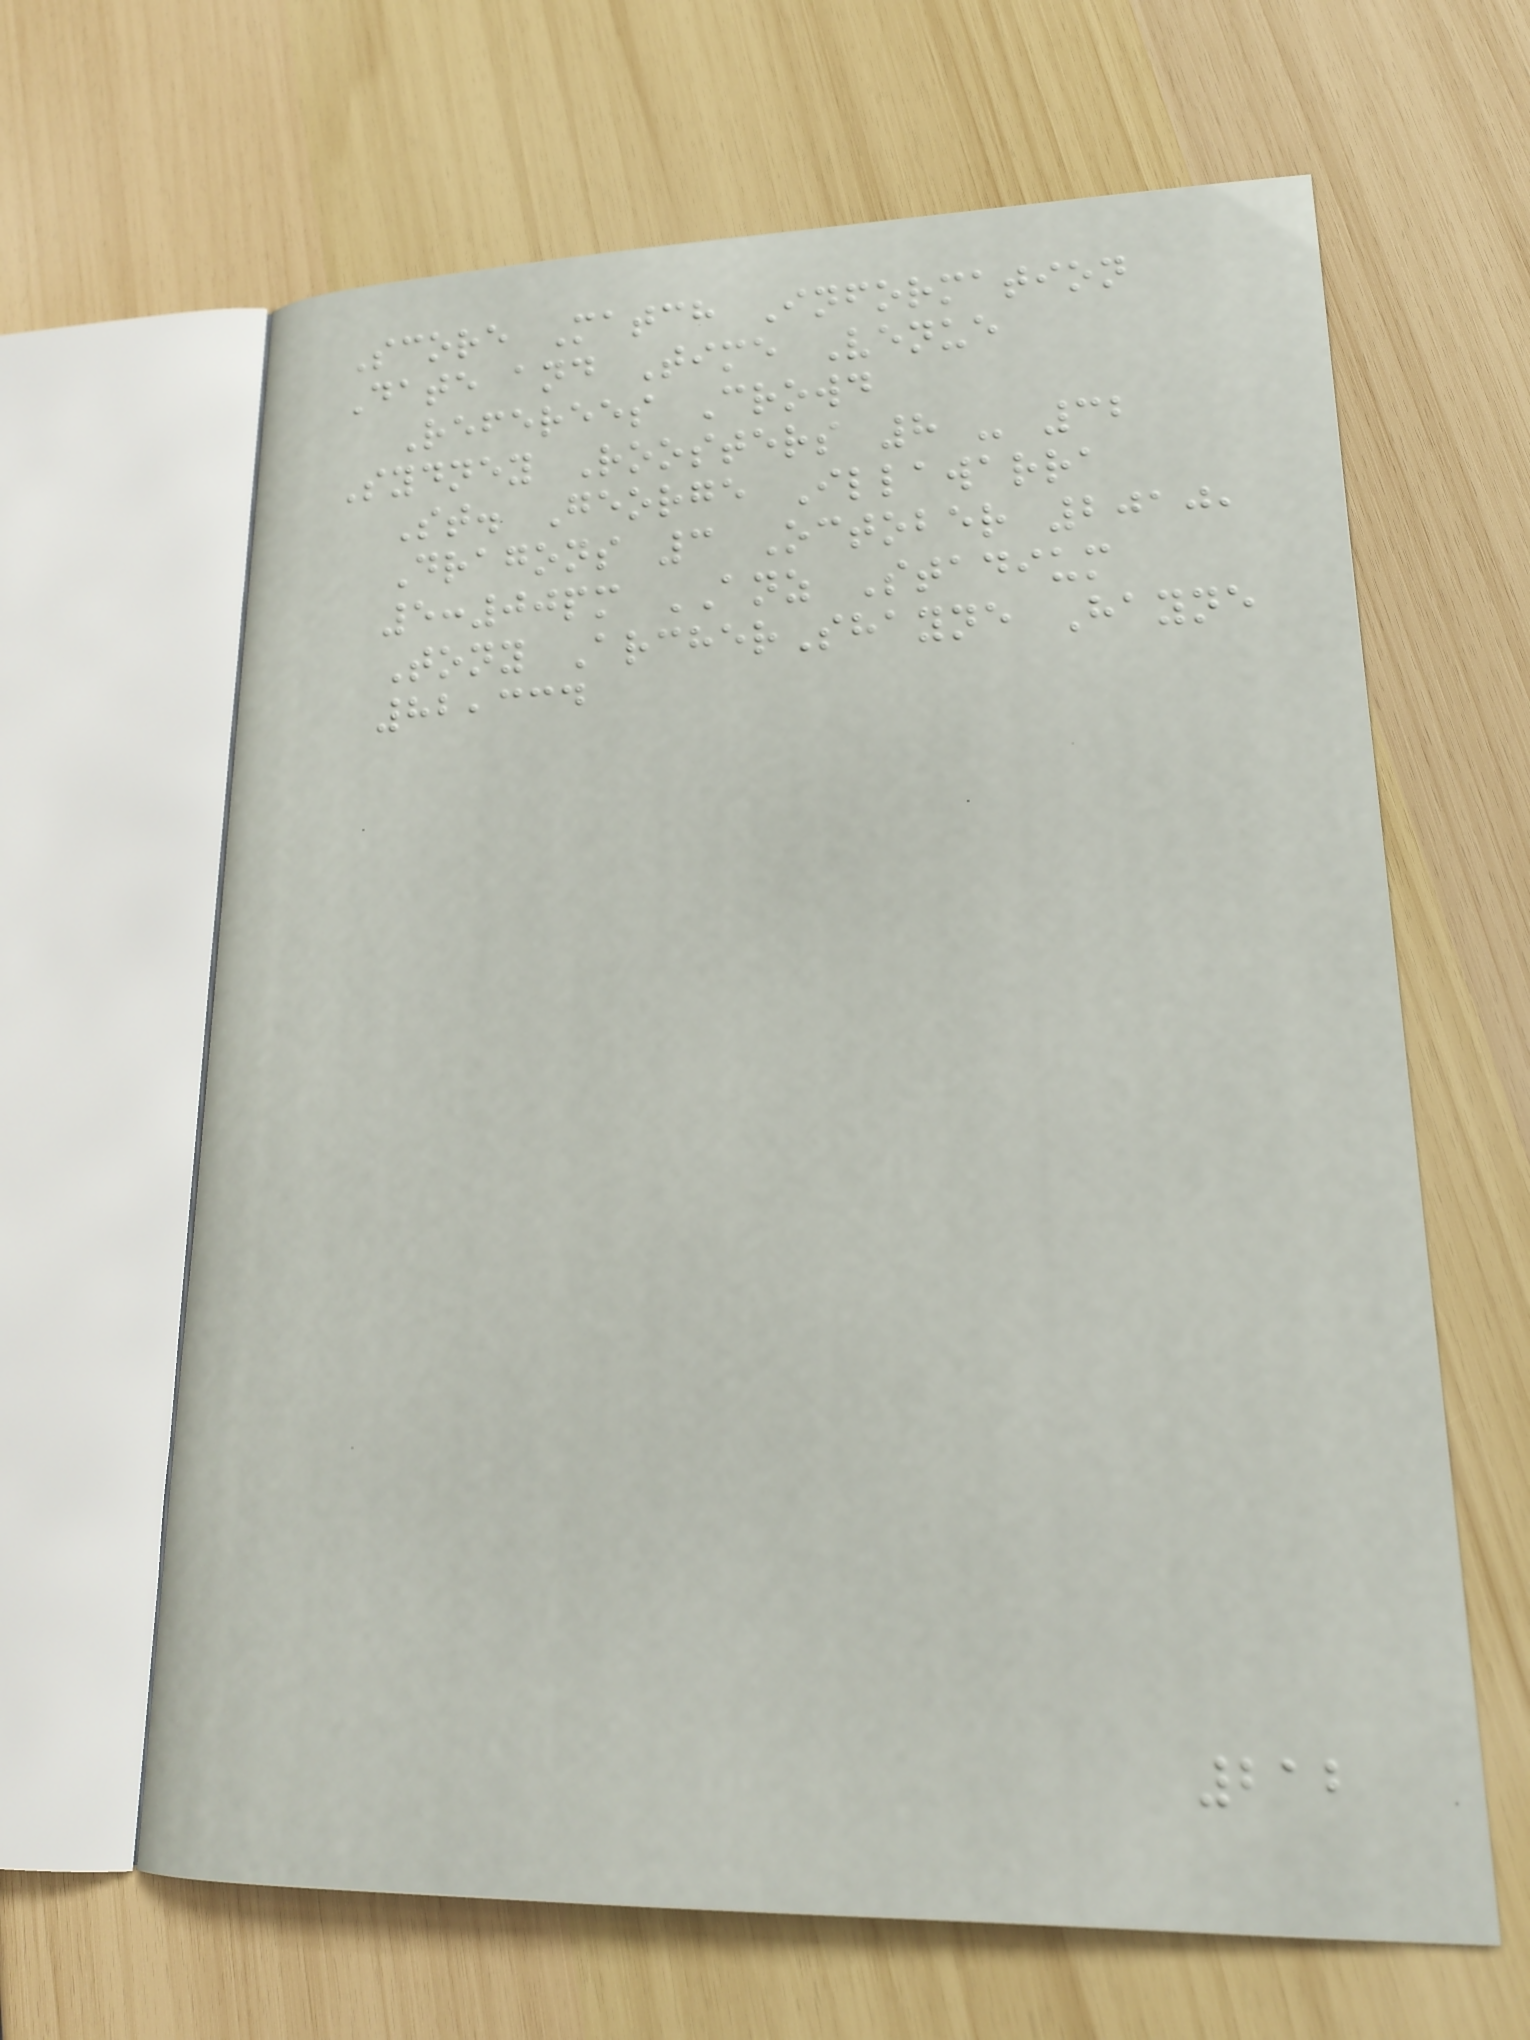Score Match Information
Date and Time Venue
Referees Crowd
Sydney Roosters 8 - 32
St. George Illawarra
Dragons 3 October 2010,
5:00pm ANZ Stadium
Tony ArcherShayne Hayne
82,334
212
